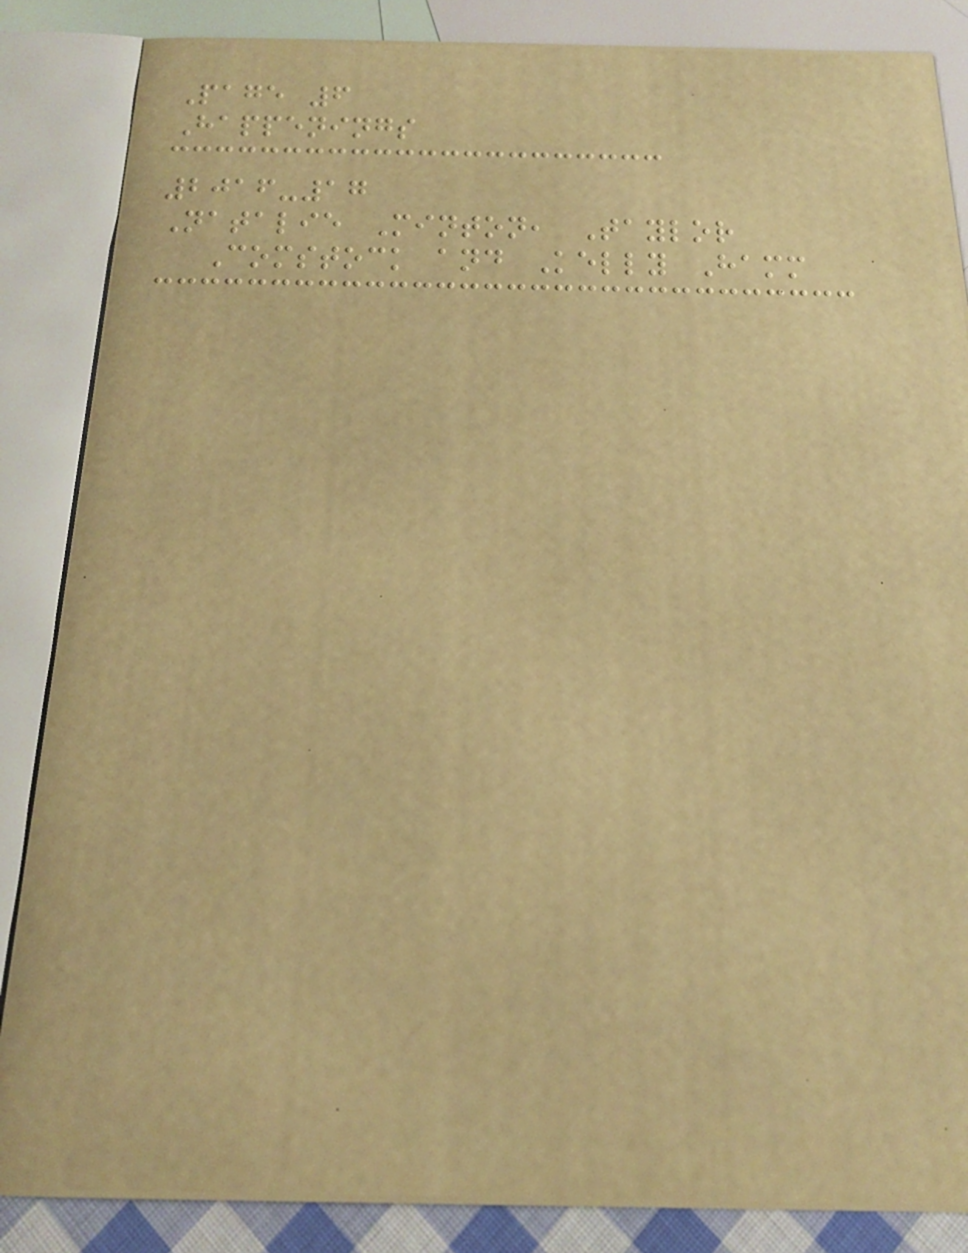Page 6
Happenings
2016-17
Natalie Minton, Taylor
Comstock and Kelly Hamm
